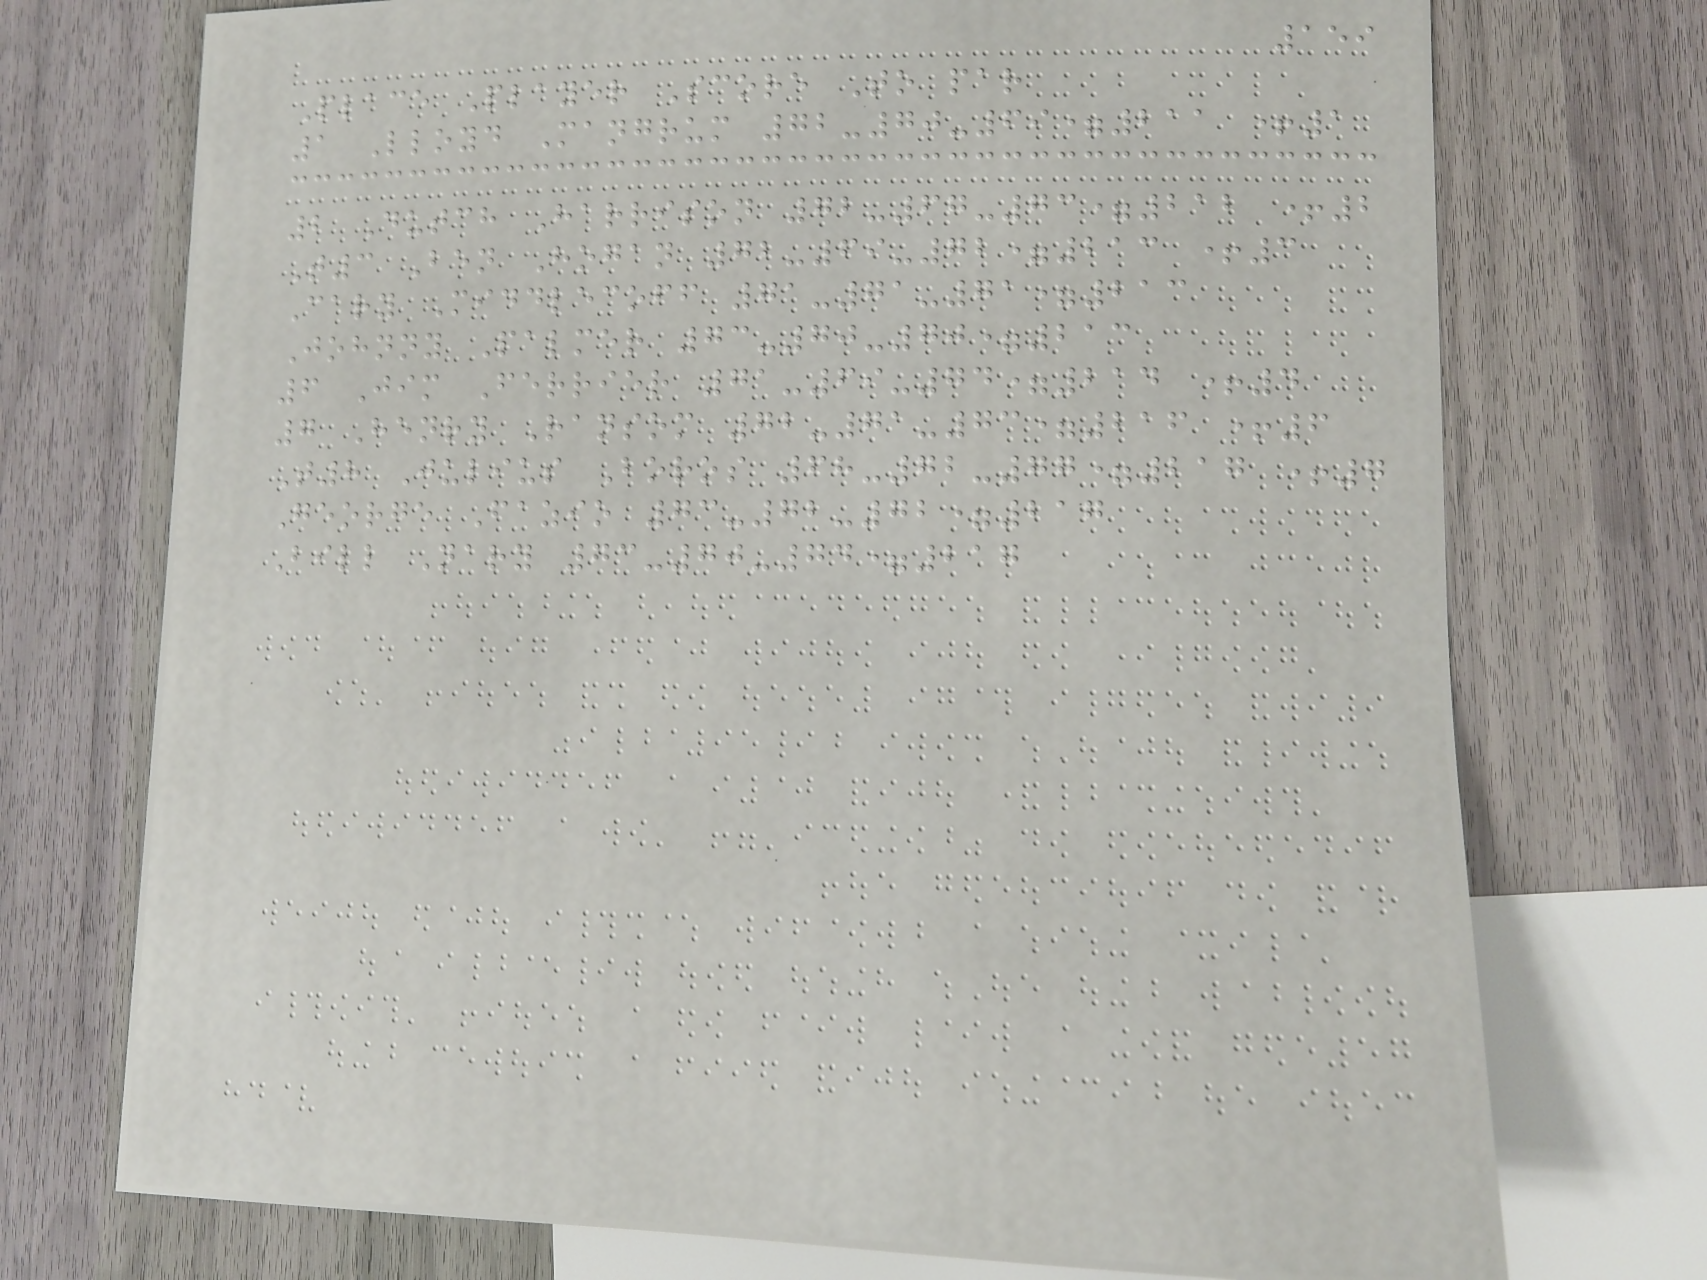159
Place Player Score To par
1 Lloyd Mangrum 72-70-69=211 +1
2 Dutch Harrison 72-67-73=212 +2
T3 Ben Hogan 72-69-72=213 +3
Cary Middlecoff 71-71-71=213
Johnny Palmer 73-70-70=213
6 Jim Ferrier 71-69-74=214 +4
7 Henry Ransom 72-71-73=216 +6
T8 Julius Boros 68-72-77=217 +7
George Fazio 73-72-72=217
Bill Nary 73-70-74=217
